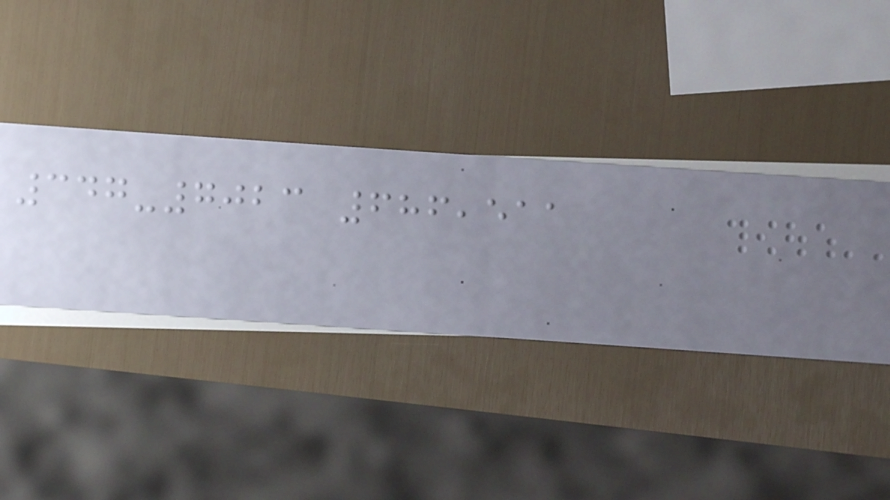347-7023 686,511
